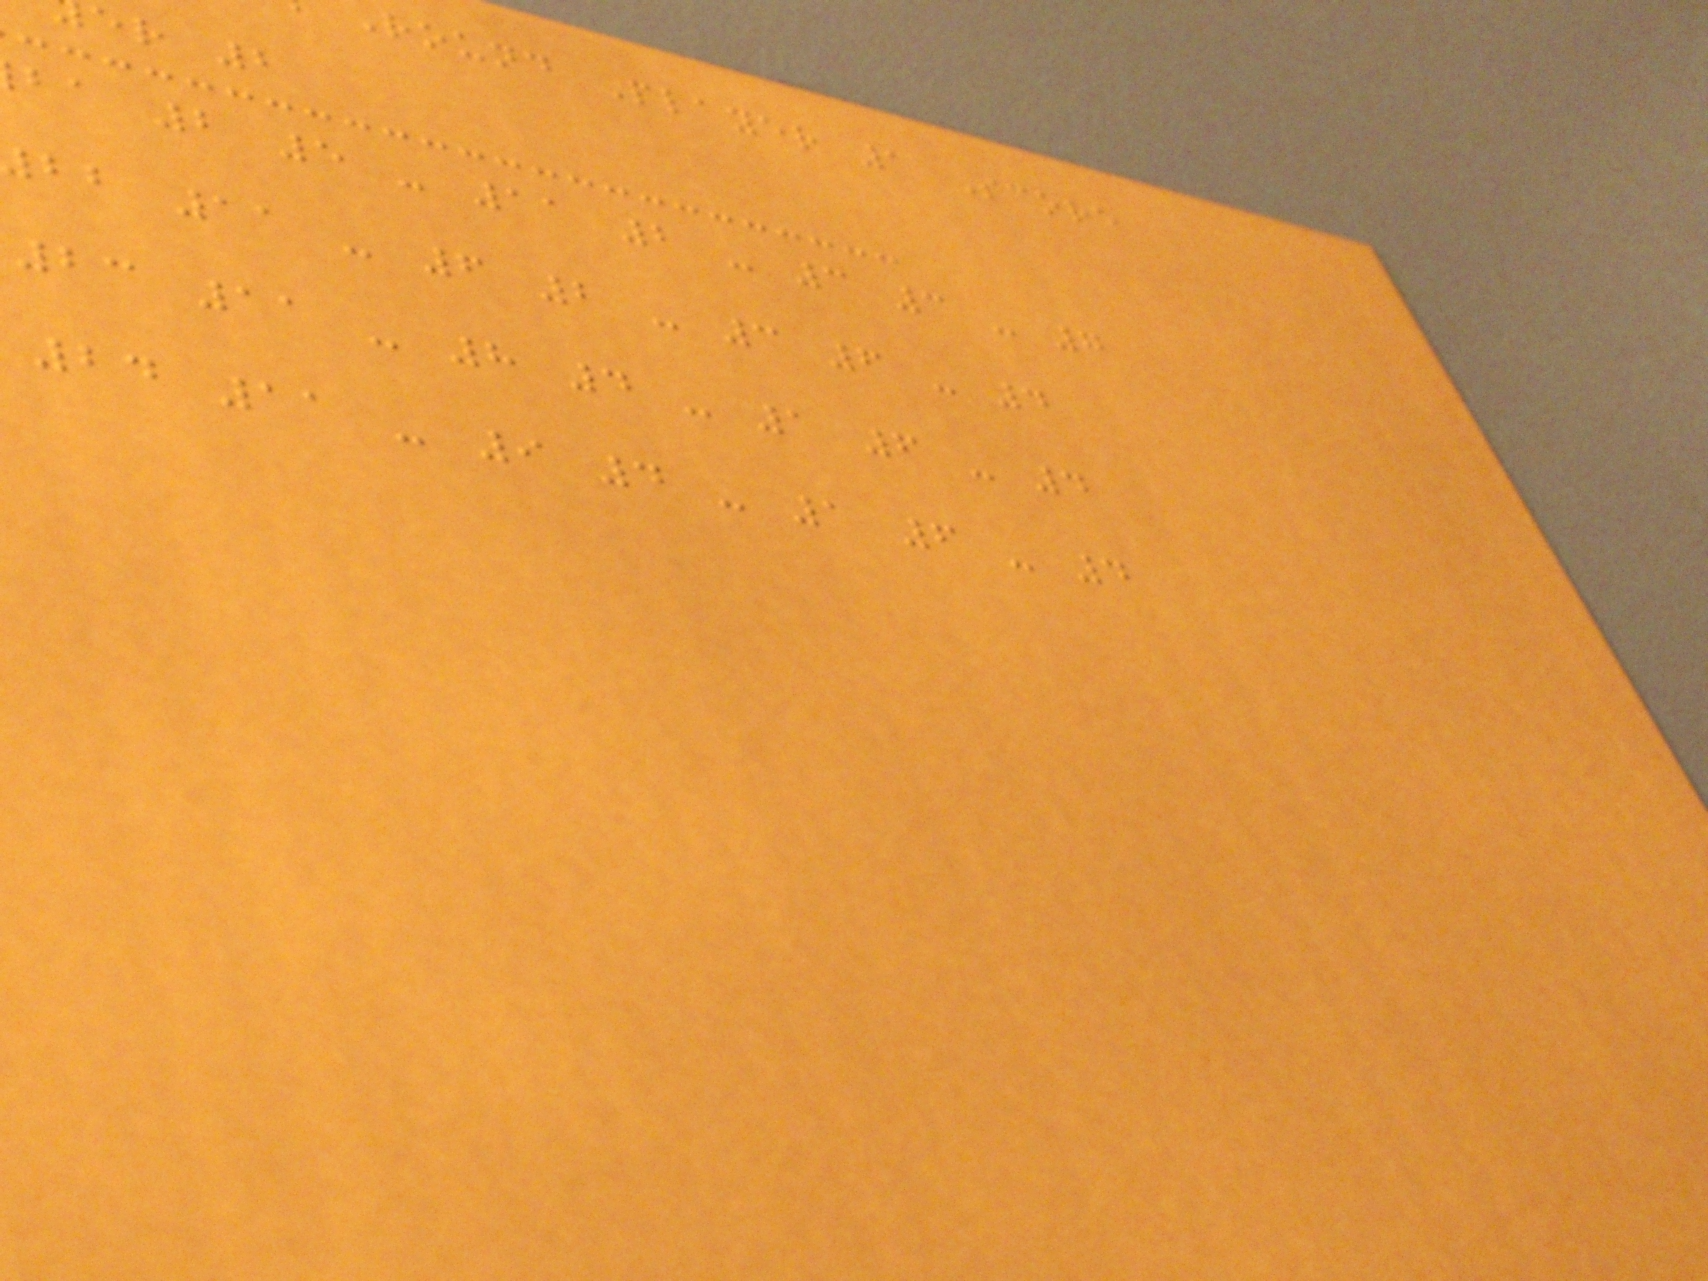round Player 1 Score
er 2
ba 2 5 - 11 2 - 3 3 - 7
bb 11 - 6 2 - 3 6 - 4
23 11 - 8 4 - 1 6 - 4
24 11 - 9 4 - 1 6 - 4
